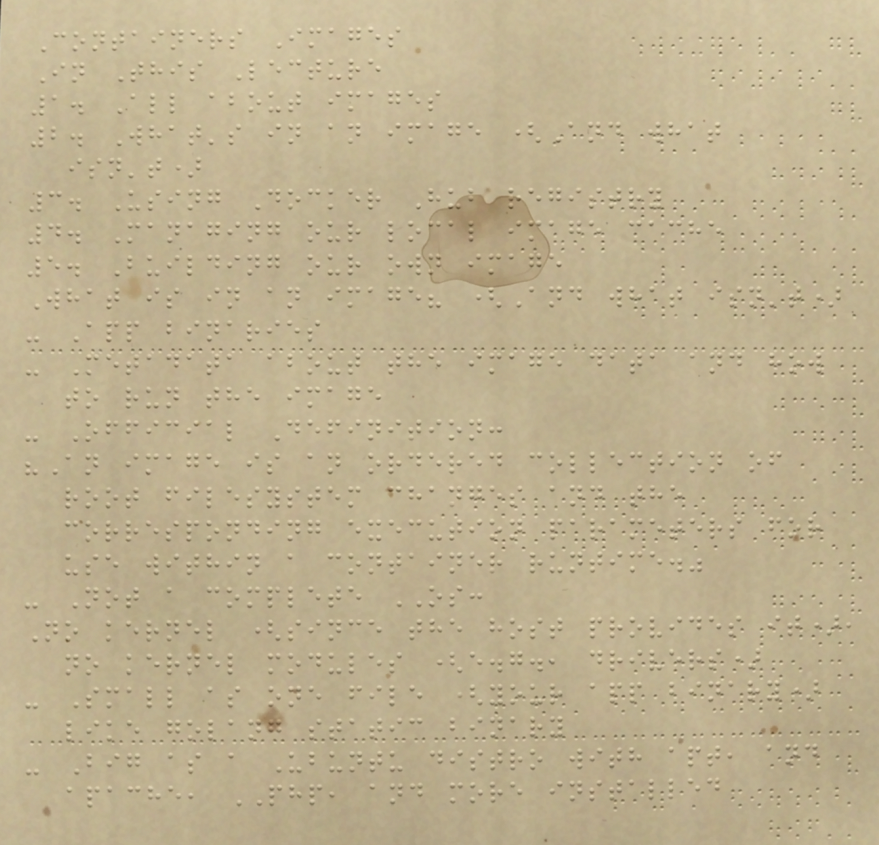Containers Images
In This Lecture
1. All about images
2. What's in an image (And what
isn't)
3. Using Docker Hub registry
4. Managing our local image cache
5. Building our own image
What is in an image? (And what isn't)
- App binaries
- Metadata about the image data and how
to run the image
- Official Definition:
"An image is an ordered collection of
root filesystem changes and the
corresponding execution parameters for
use within a container runtime."
- Not a complete OS:
No kernel (since the host provides it),
no kernel modules (e.g., drivers)
- Small as one file (your app binary)
like golang static binary
- Big as a Ubuntu distro with apt, and
apache, PHP, and more installed
